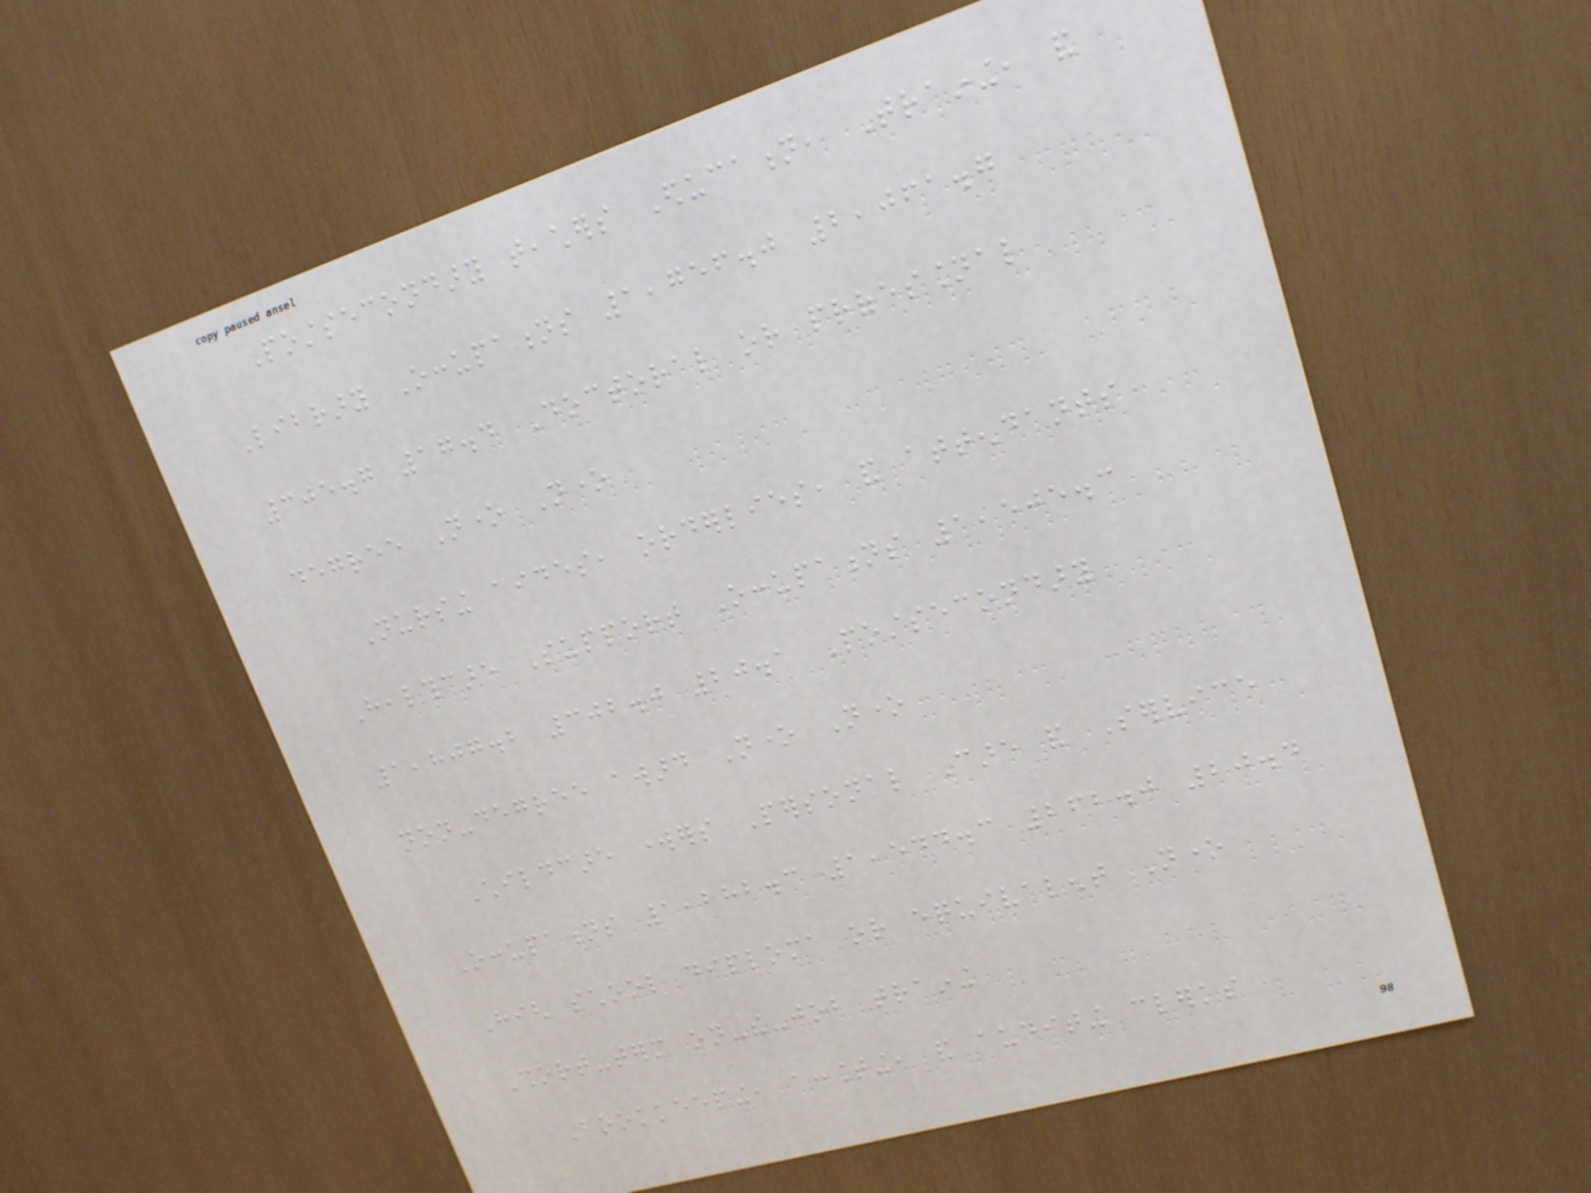Postsecondary teachers Education, Training, and
Library Occupations 1,756.0 2,061.7
305.7 17.4 Doctoral or professional
degree None None
Nursing aides, orderlies, and attendants
Healthcare Support Occupations 1,505.3
1,807.2 302.0 20.1 Postsecondary
non-degree award None None
Childcare workers Personal Care and Service
Occupations 1,282.3 1,544.3 262.0 20.4
High school diploma or equivalent None
Short-term on-the-job training
Bookkeeping, accounting, and auditing clerks
